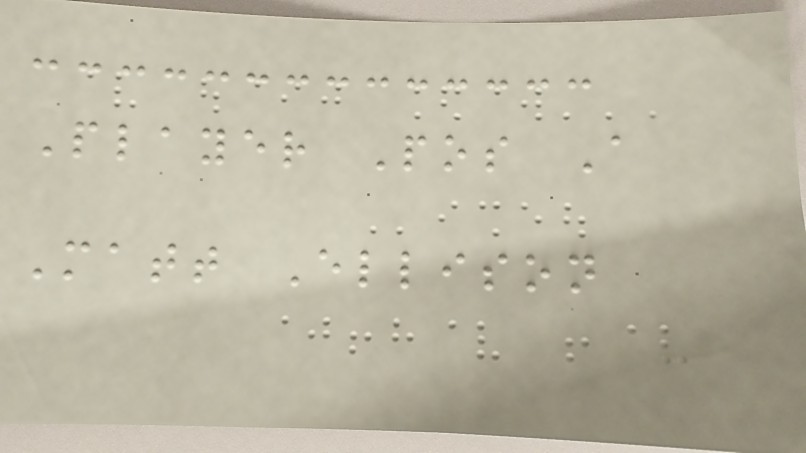Player Pos A
Matt Ellison
